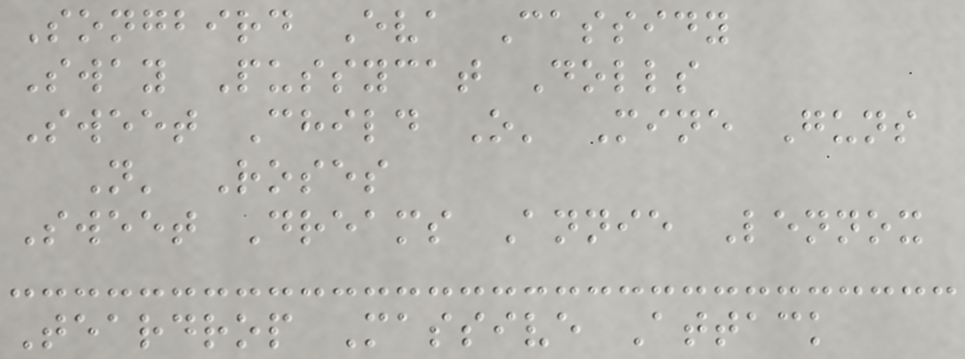Songbird Eva Cassidy
Sway Pussycat Dolls
Sweet Child O' Mine Guns
N' Roses
Sweet Dreams Annie Lennox
Teardrop Massive Attack
